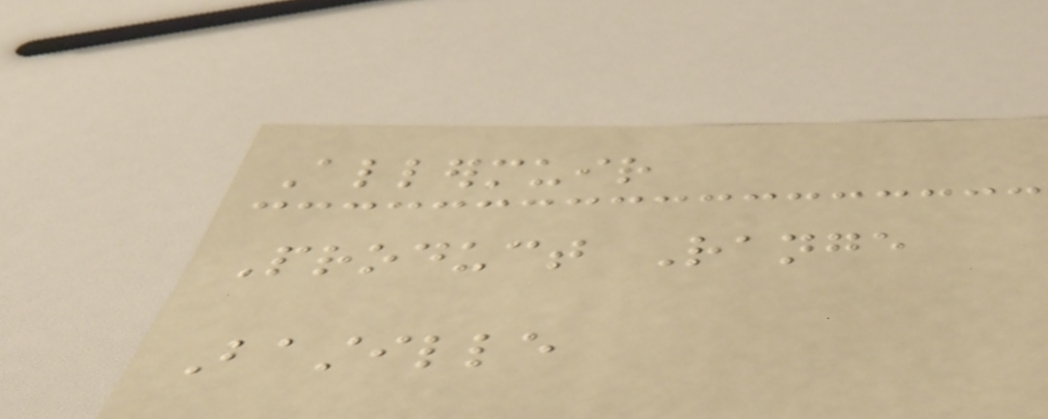Allermuir
Product Range
Bastille
